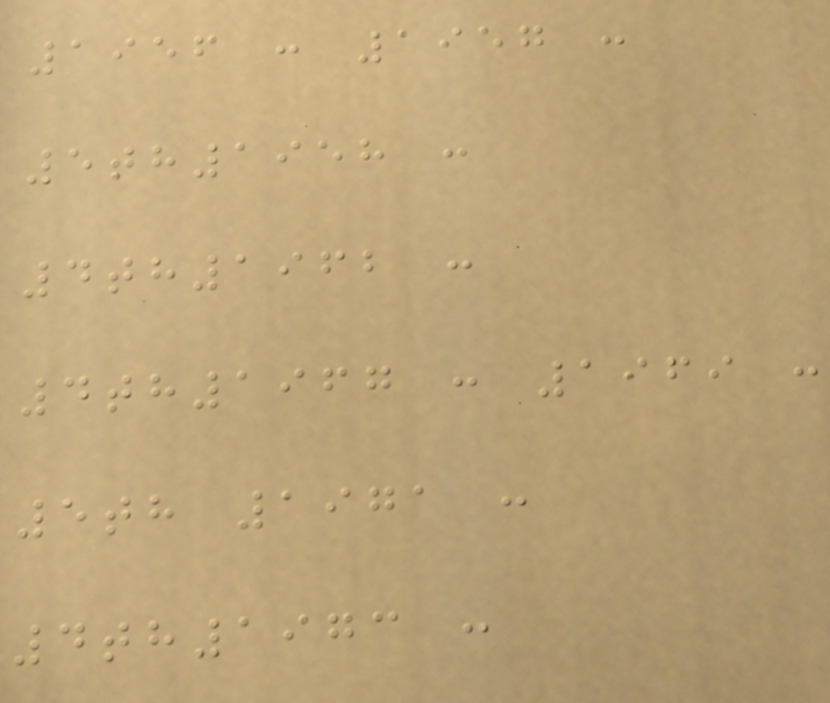1956 : 1957 :
5th1958 :
4th1962 :
4th1967 : 1969 :
5th 1971 :
4th1973 :
